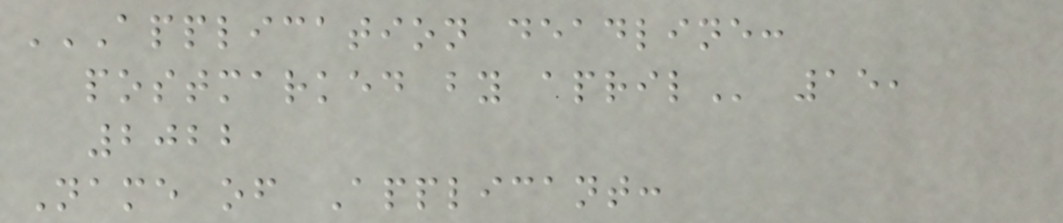APPLICATION DEADLINE:
POSTMARKED BY APRIL 15,
2022
Name of Applicant:
